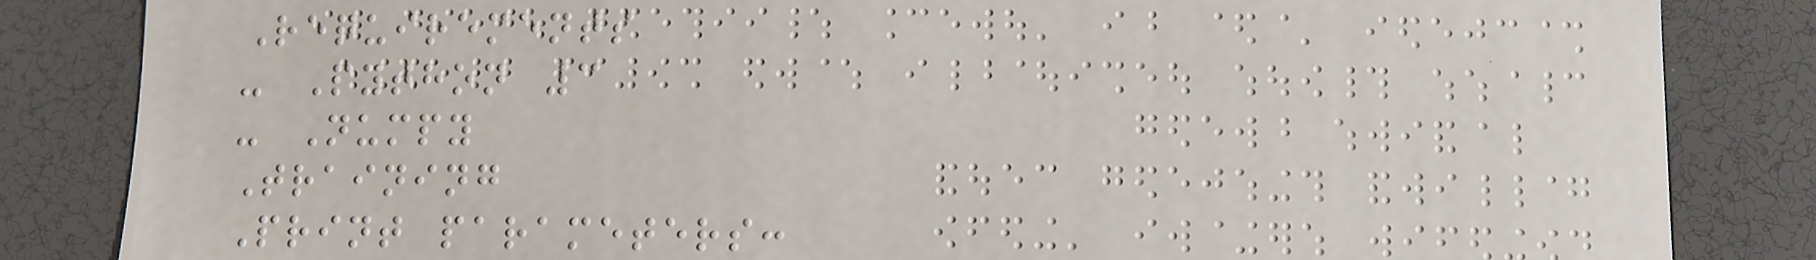Requirements
- Python 3
- Numpy
Training
Print parameters:
